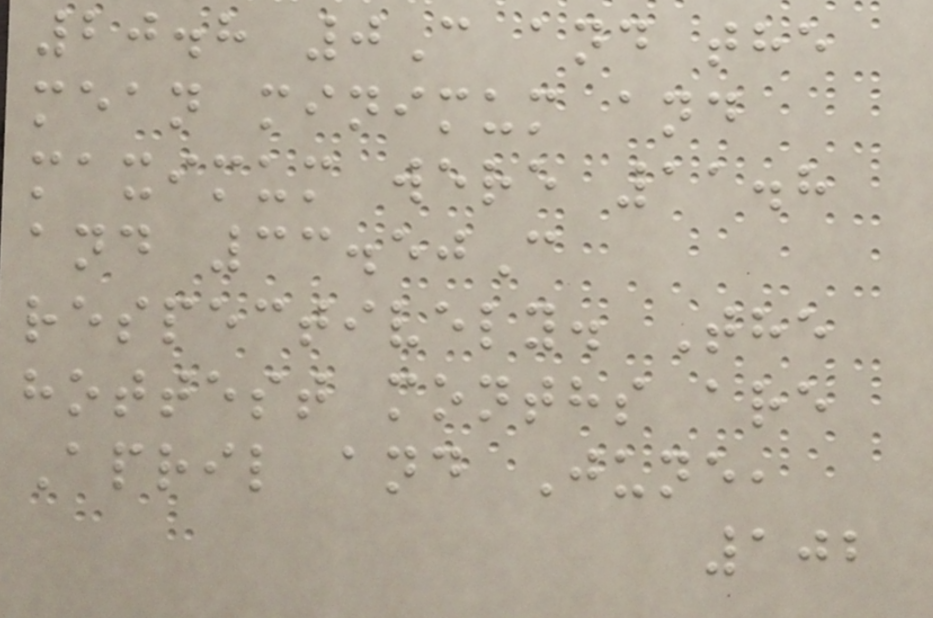20.8 0C and the
mean minimum and
maximum were 11.8
and 33.50C
respectively. The
hottest months are
April and June,
102
